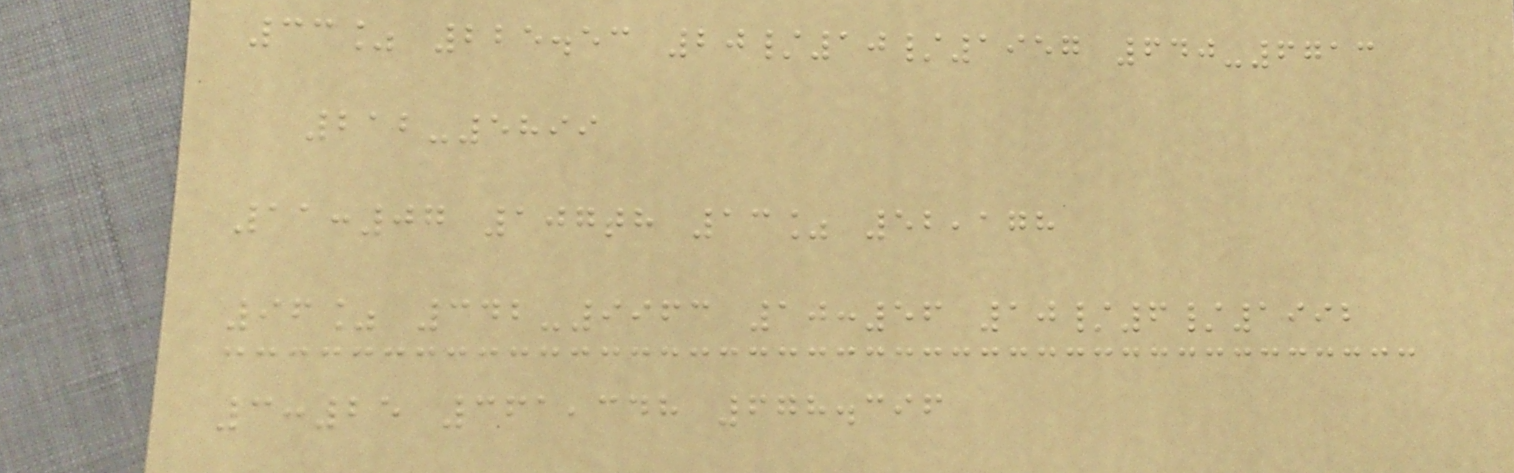33% 225.53 20/10/1957 640-6713
212-5899
11:07 107th 13% 52,178
96% 342-9963 10:56 10/6/1992
3:25 361,348 678.396
